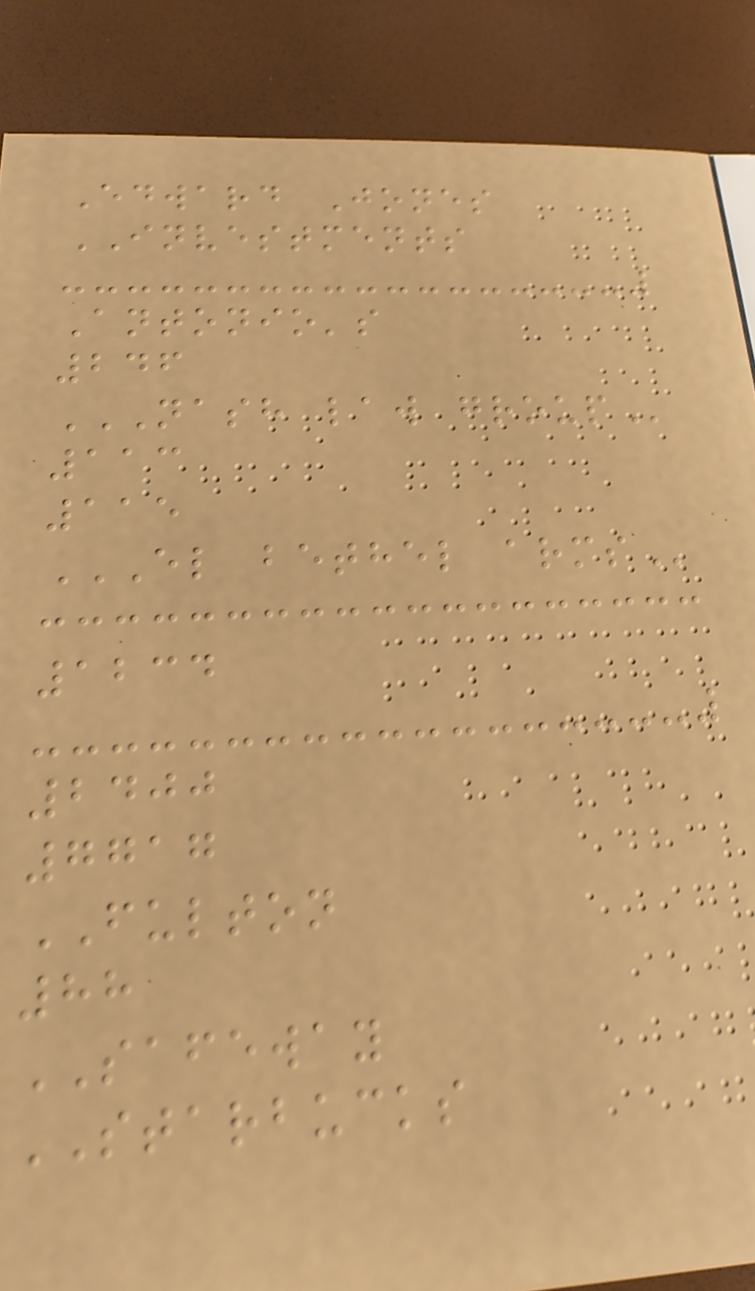Edward Jones
INVESTMENTS
Antonio's
246
NASH LAW GROUP
113
115
EL BETHEL ARMS
1234
2400
7717
FULTON
88
SAFEWAY
STARBUCKS
